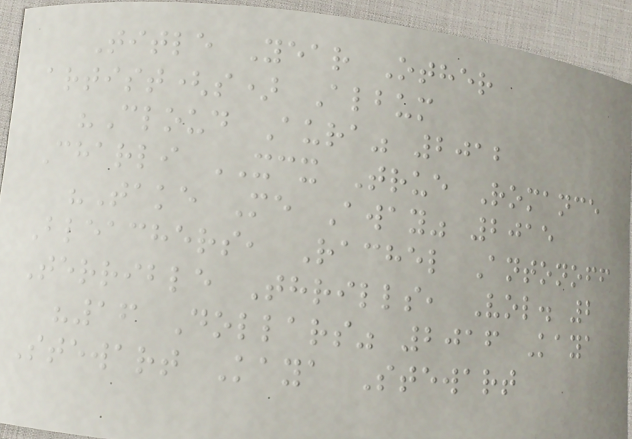Title Year Other
artist(s) Album
"Cloud Aura" 2012
Charli XCX True Romance
"Take Me Away" 2015
Bleachers, Rachel Antonoff
Terrible Thrills, Vol. 2
"16 Dollars" 2016 Kaya
Stewart Kaya Stewart
